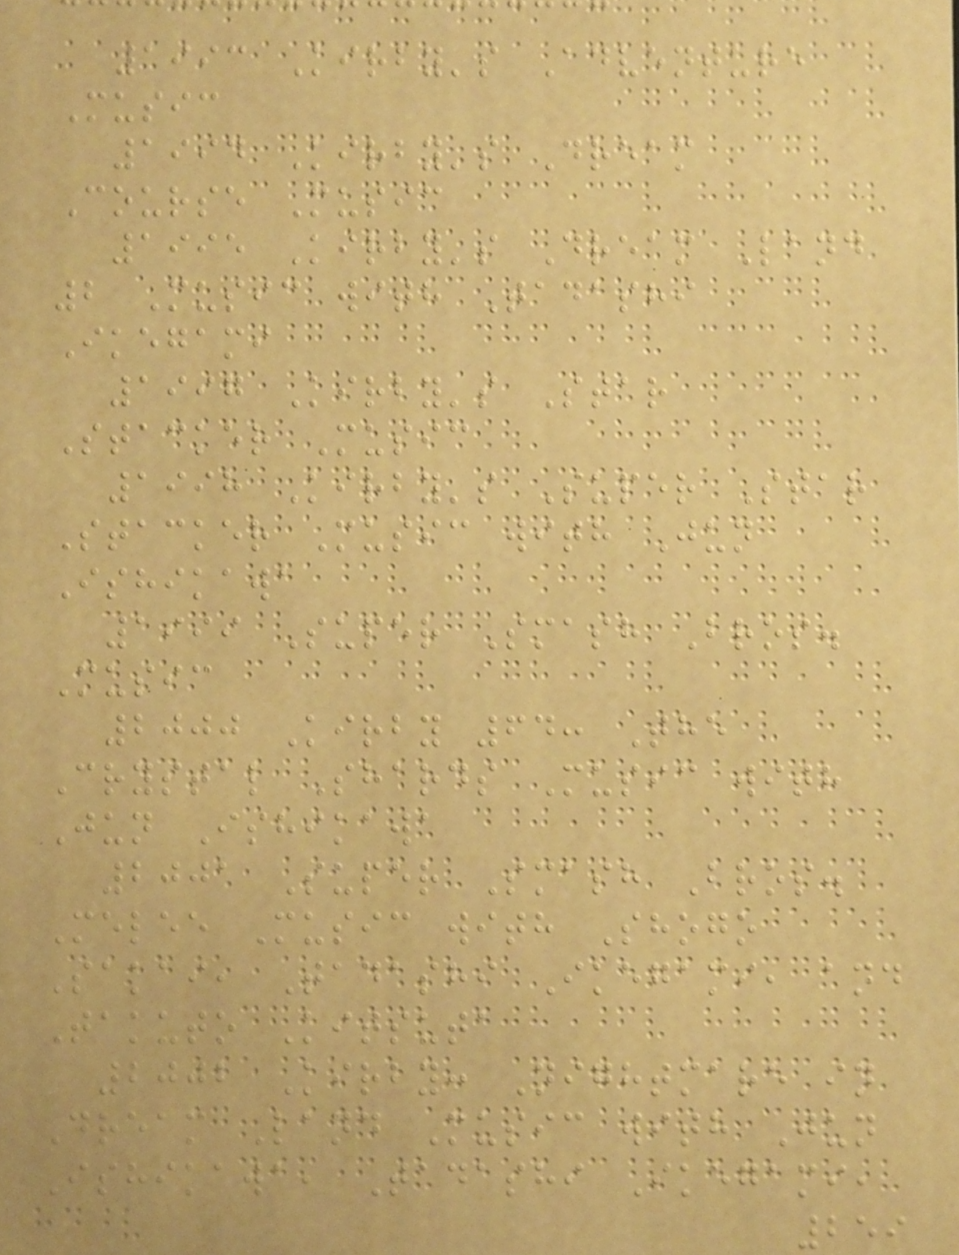1993 Kirby's Adventure
Music
1994 Kirby's Dream
Course Music
1995 Kirby's Dream Land
2 Music with Tadashi
Ikegami
1997 Kirby's Star
Stacker Music
1998 Kirby's Super Star
Stacker Music with Jun
Ishikawa
1999 Super Smash Bros.
Music
2000 Kirby 64: The
Crystal Shards Music with
Jun Ishikawa
2001 Super Smash Bros.
Melee Music with Shogo
Sakai, Tadashi Ikegami, and
Takuto Kitsuta
2002 Kirby: Nightmare in
Dream Land Music with Jun
Ishikawa, Tadashi Ikegami,
259
